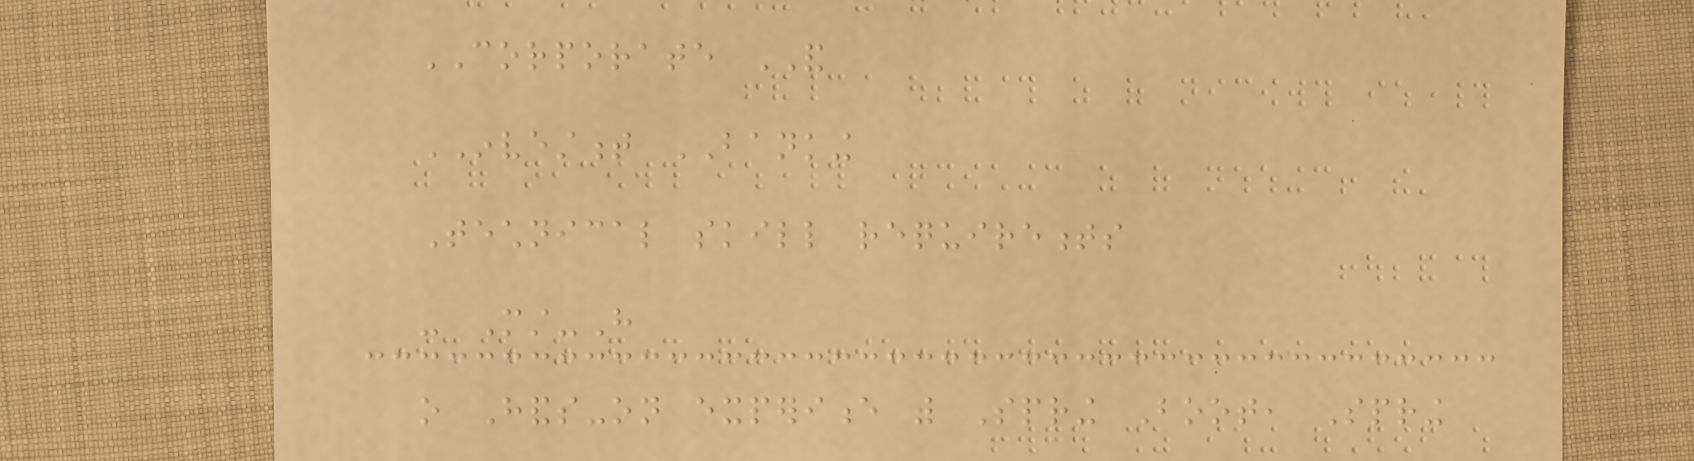CORPORATE AND
INVESTMENT BANKING
Technical skill requirements
- Must-Have
o Hands-on experience with Spring Boot, Spring
